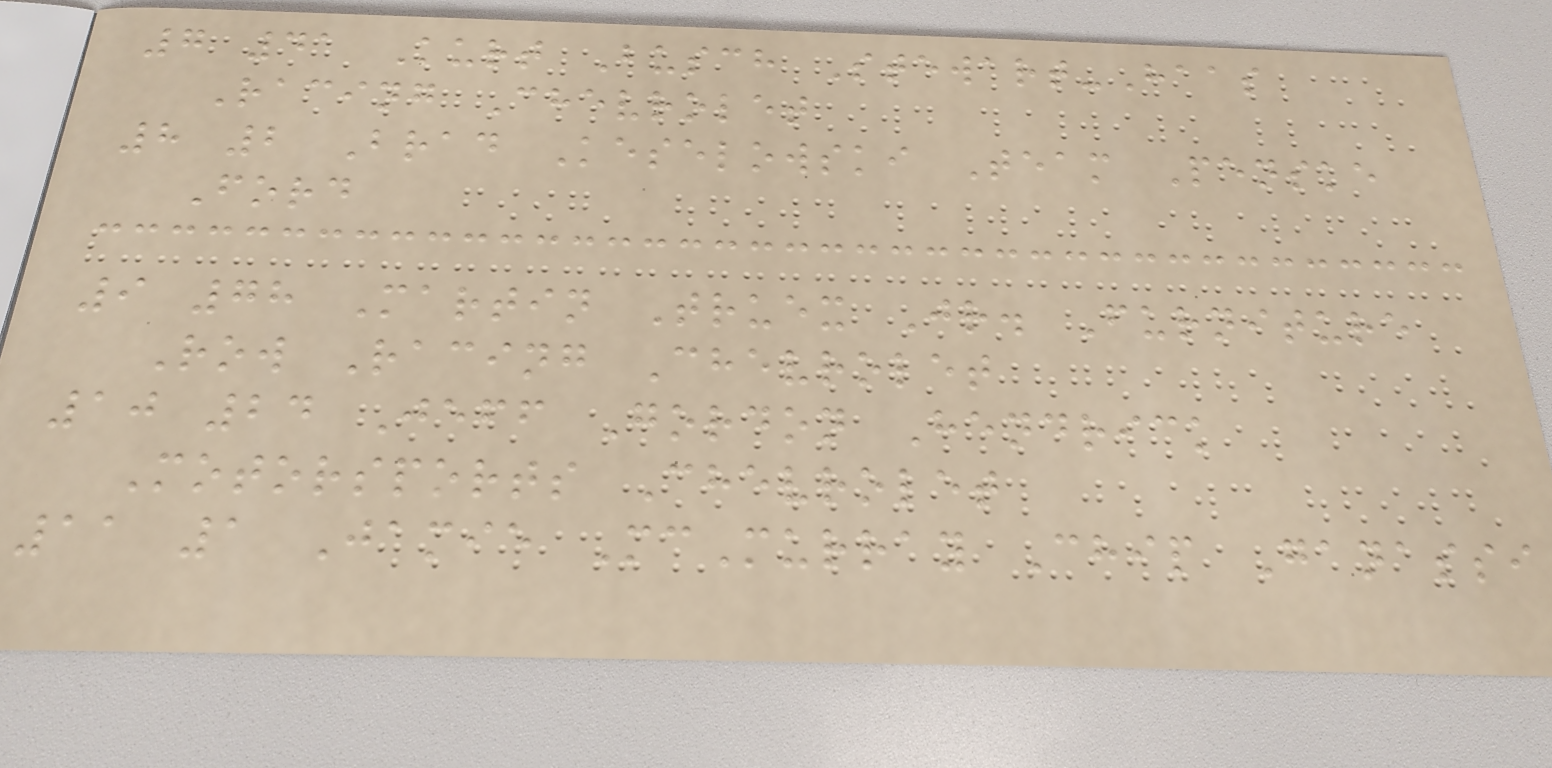7 41 Kurt Busch Stewart-Haas
Racing Chevrolet
8 2 Brad Keselowski Team Penske
Ford
9 78 Martin Truex Jr. Furniture
Row Racing Chevrolet
10 24 Jeff Gordon Hendrick
Motorsports Chevrolet
11 1 Jamie McMurray Chip Ganassi
